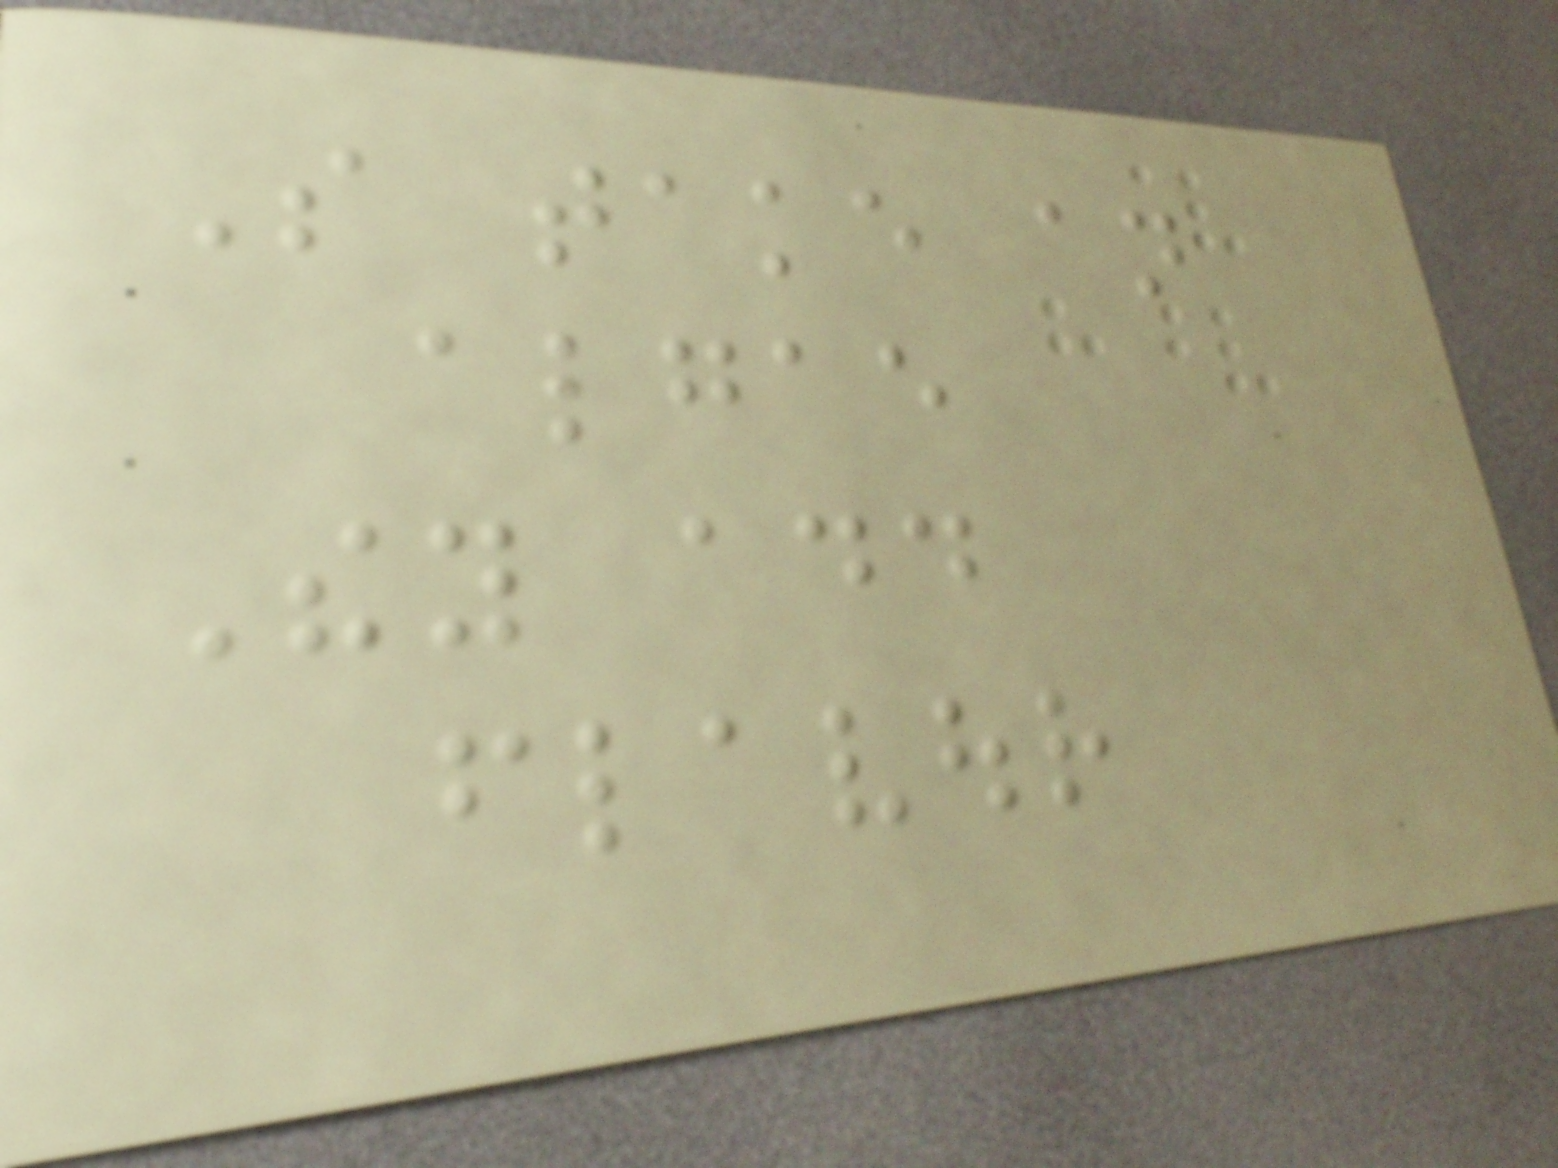So take an
algae
They add
flavour
